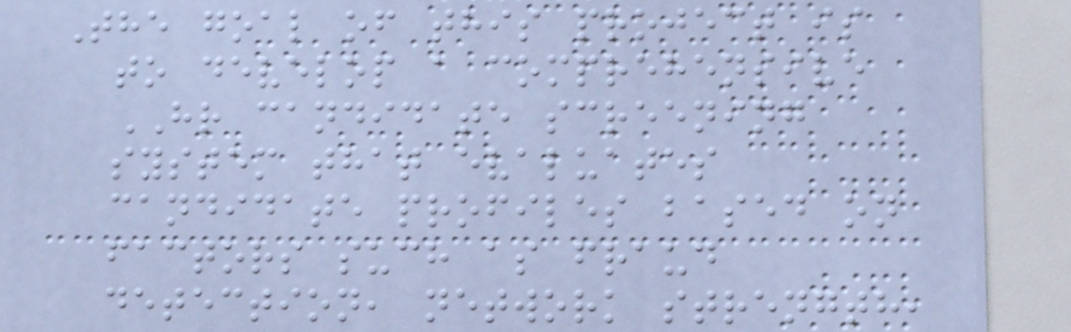The goal of this project is
to develop a comprehensive
HR candidate screening
system that evaluates
candidate profiles based on
factors such as fraud
detection, network strength,
